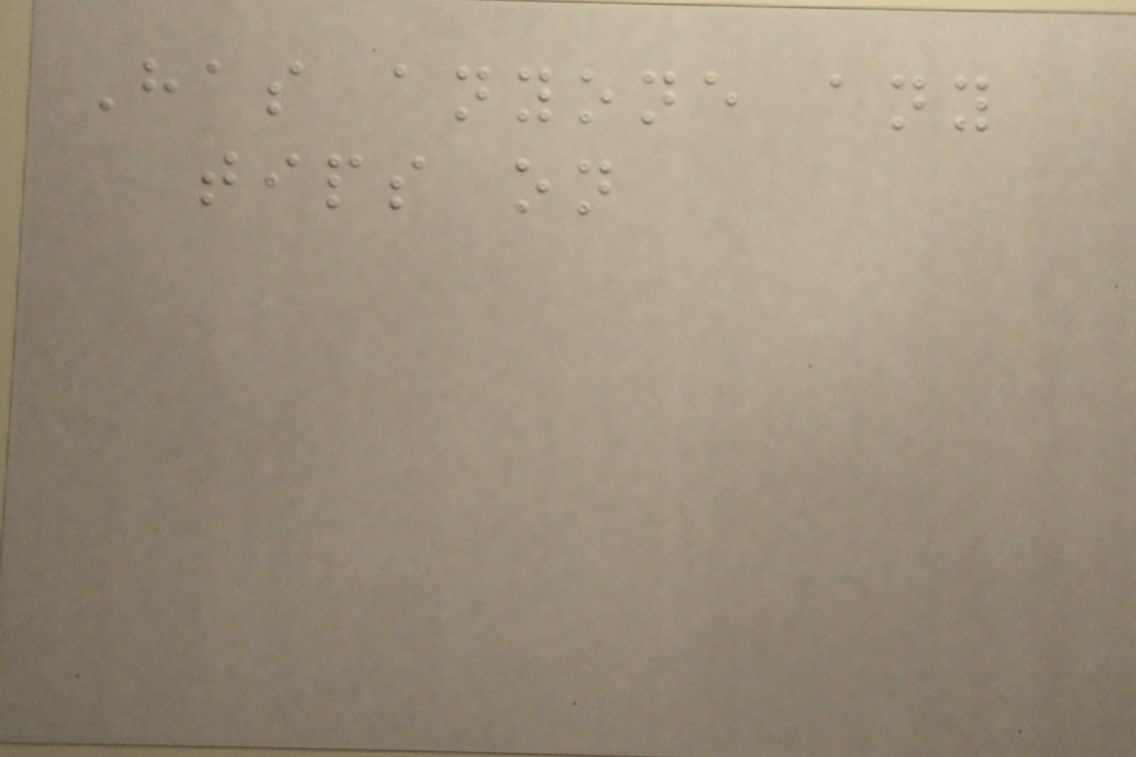Has anyone any
tips on
